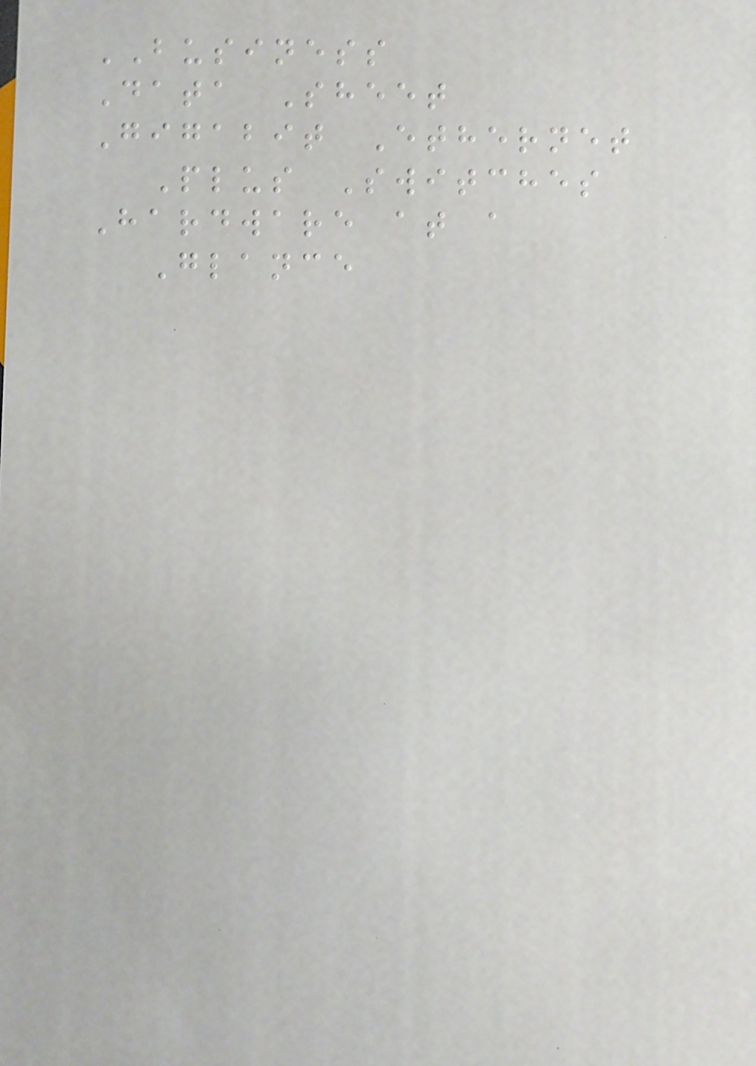BUSINESS
Data Sheet
Gigabit Ethernet
Plus Switches
Hardware at a
Glance
